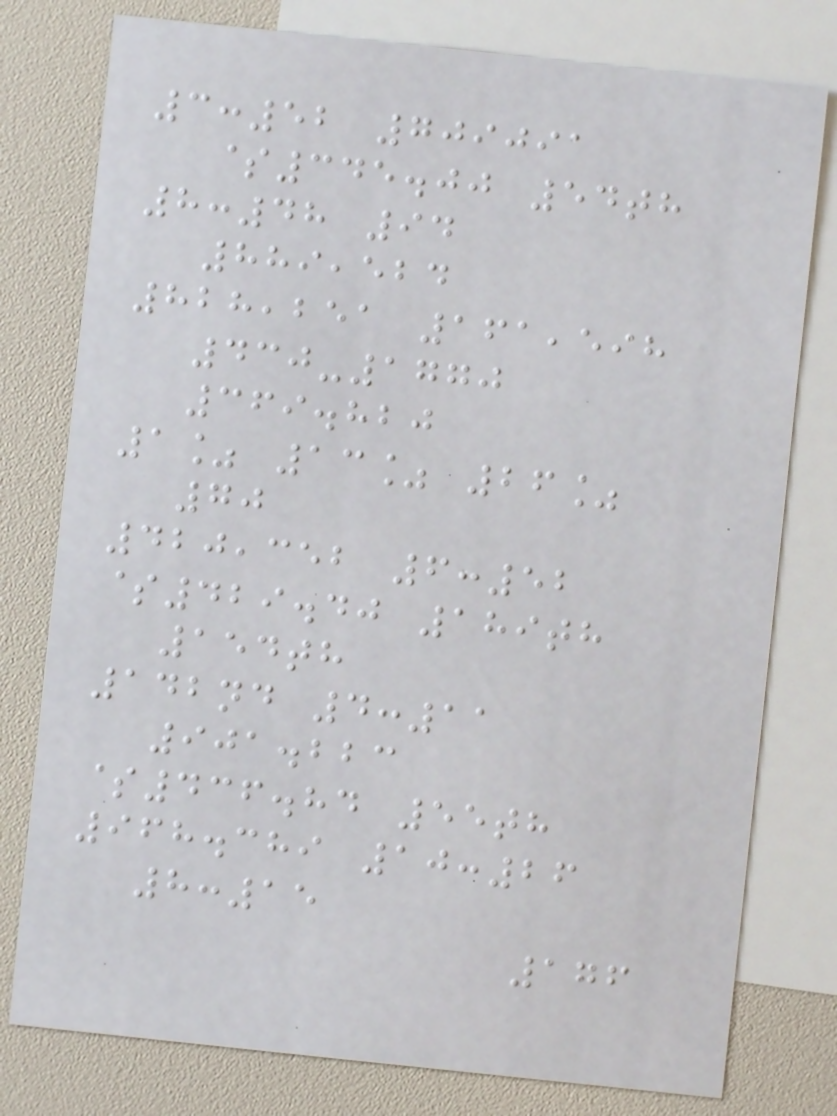3:52 709091
$345.00 54th
8:48 94
889,524
828,251 161,598
430-1770
369.820
1% 13% 26%
70
420,352 6:52
$429.40 189th
154th
142nd 4:11
901.223
$436.84 55th
968.389 10:26
8:15
176
